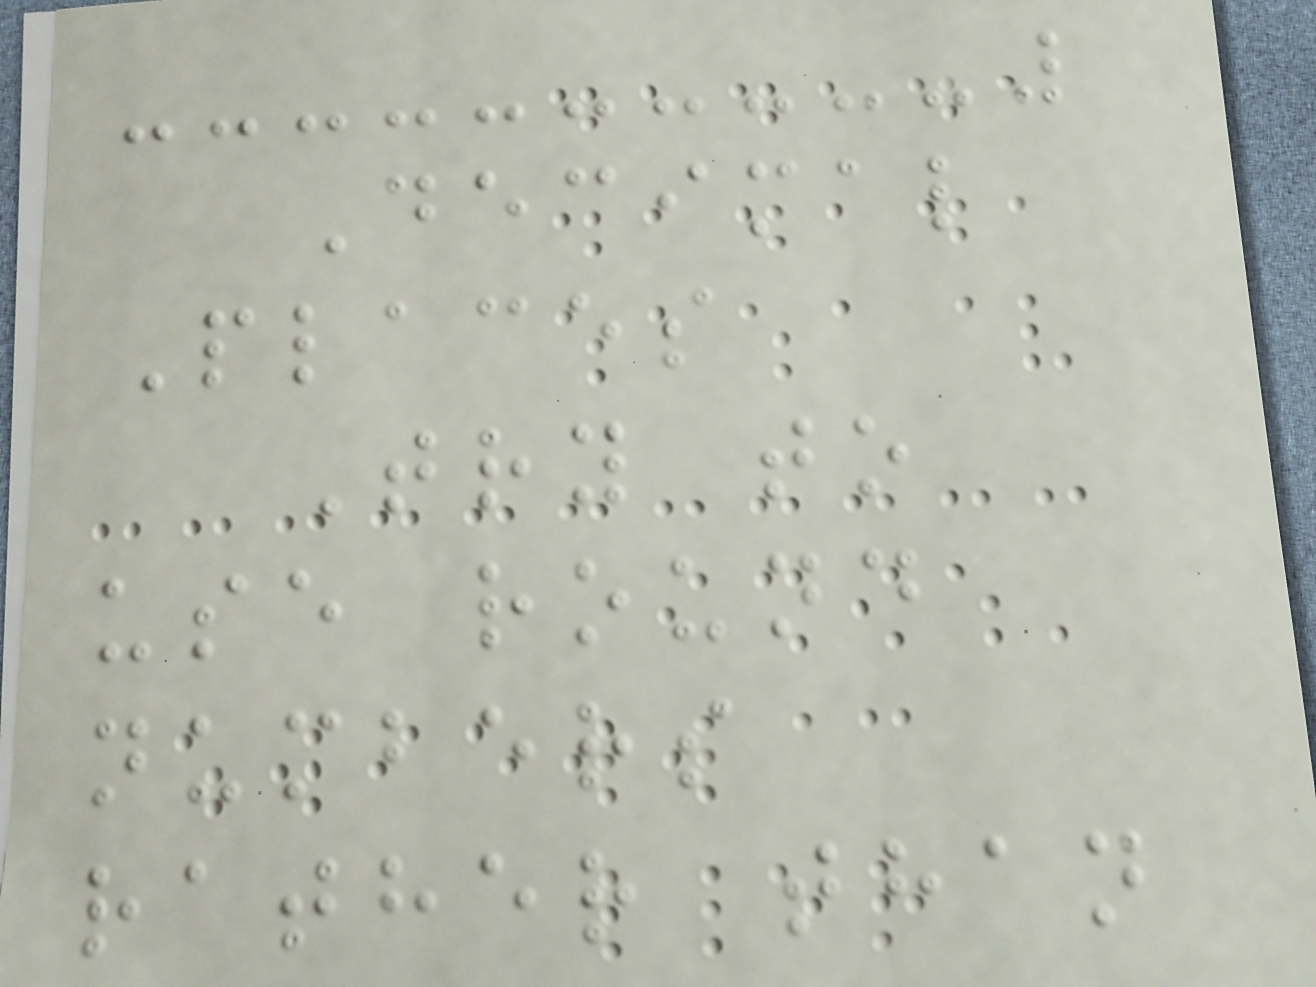Decimal
Places
Try to
use round
numbers
rather than
